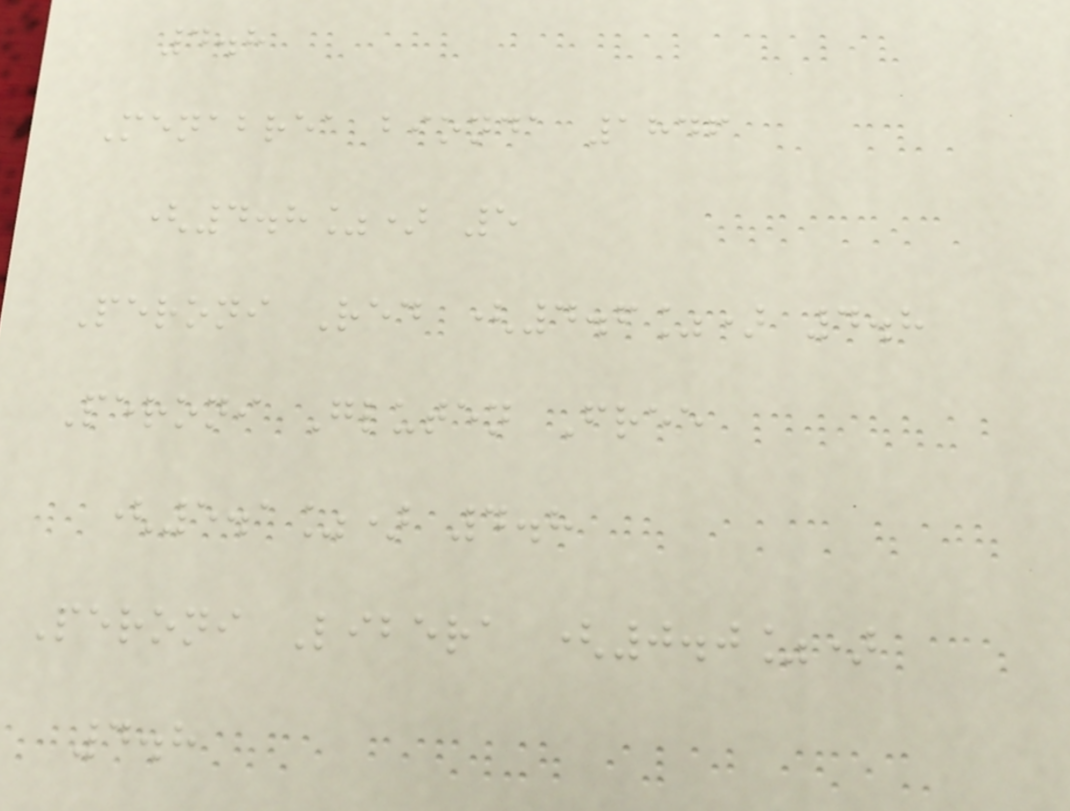4.8
Menabrea bionda 1846
(4.8%) 5
Peroni Red (4.6%) 4.8
Peroni Gluten Free
(5.1%) 4.8
Peroni Libera (0.0%)
4.8
